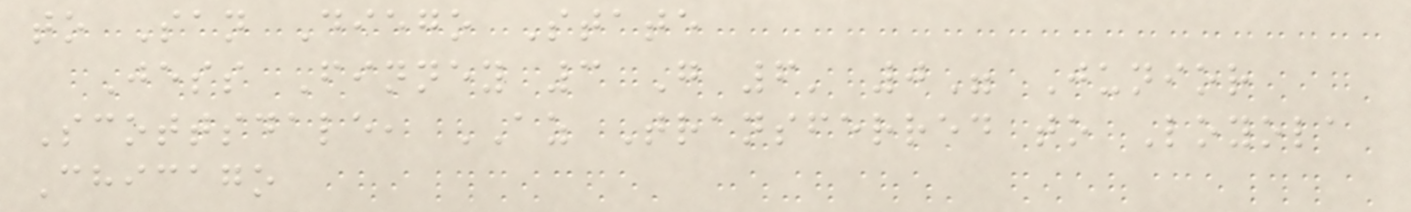to San Diego State
Jess Finney 3 G 6' 0" Junior
Scottsdale, AZ Transferred to Loyola
Chicago
